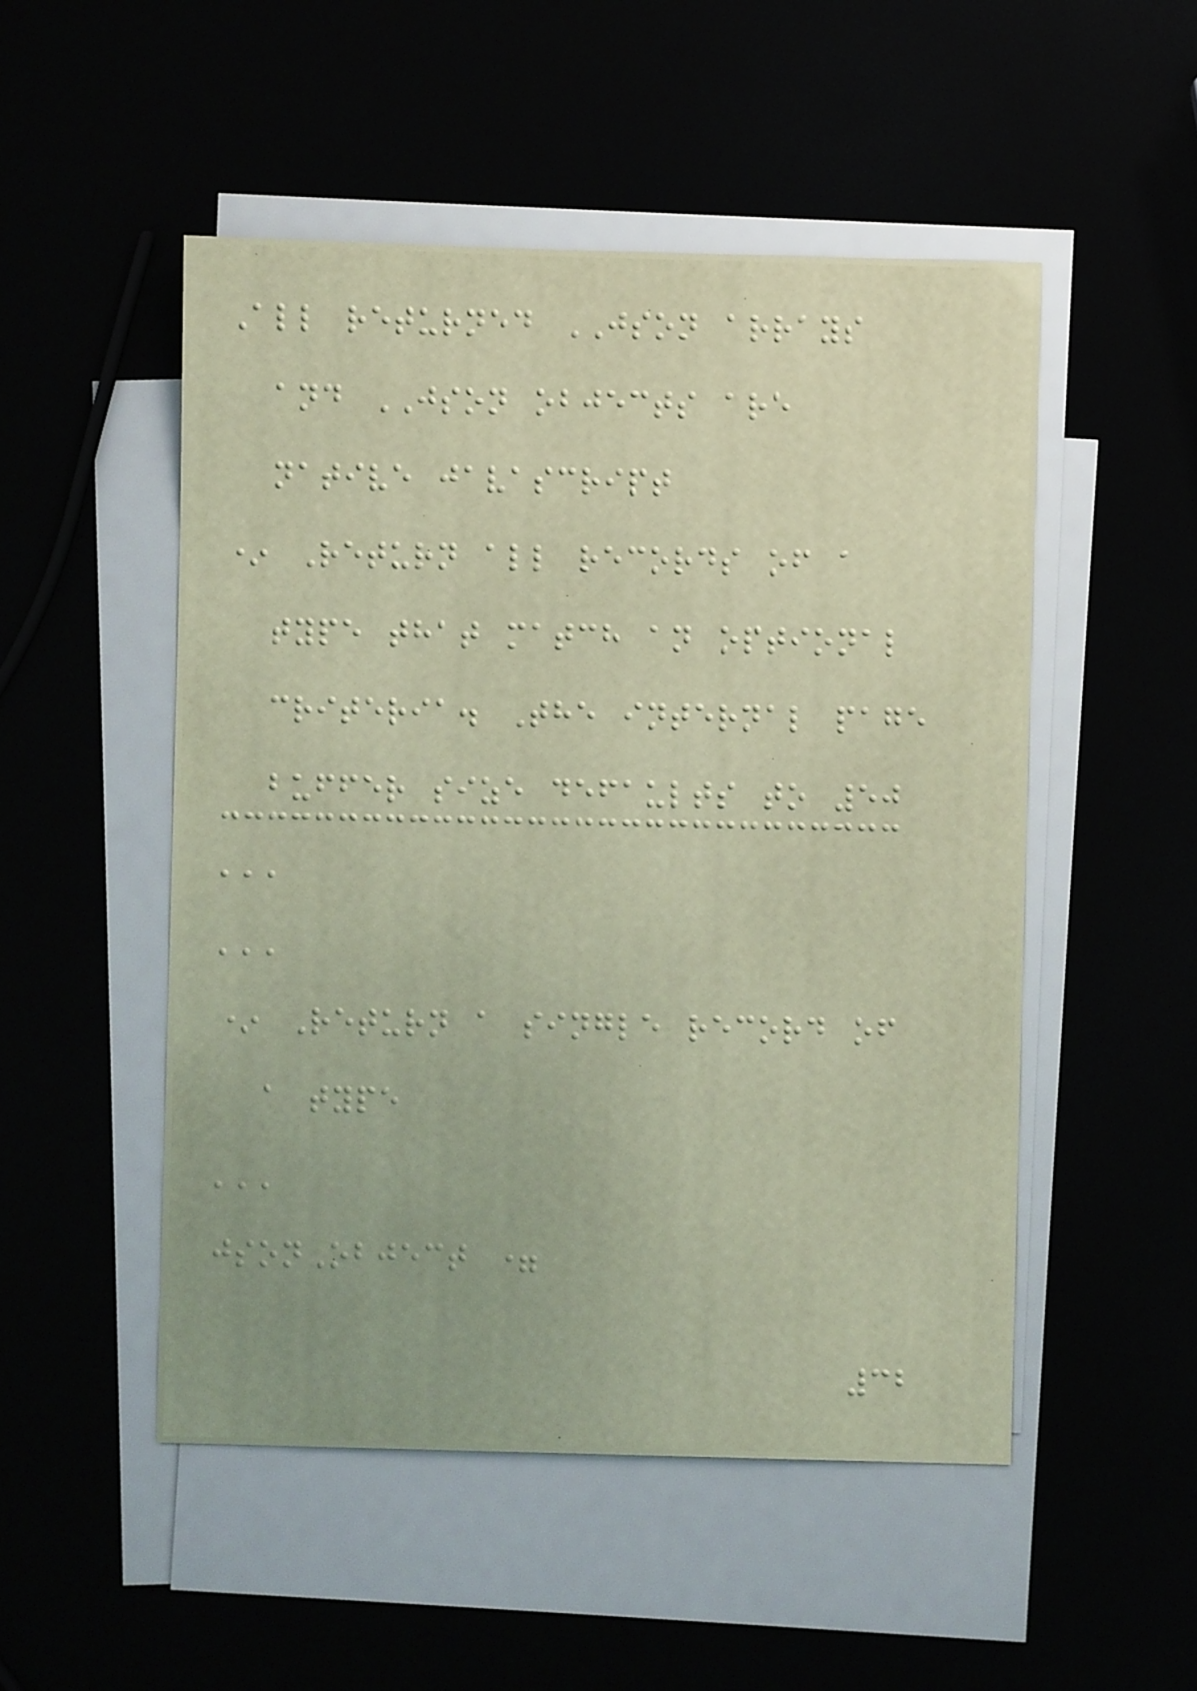All returned JSON arrays
and JSON objects are
native javascript
* Return all records of a
type that match an optional
criteria. The internal page
buffer size defaults to 50
'''
'''
* Return a single record of
a type
'''
jsonObject =
32
